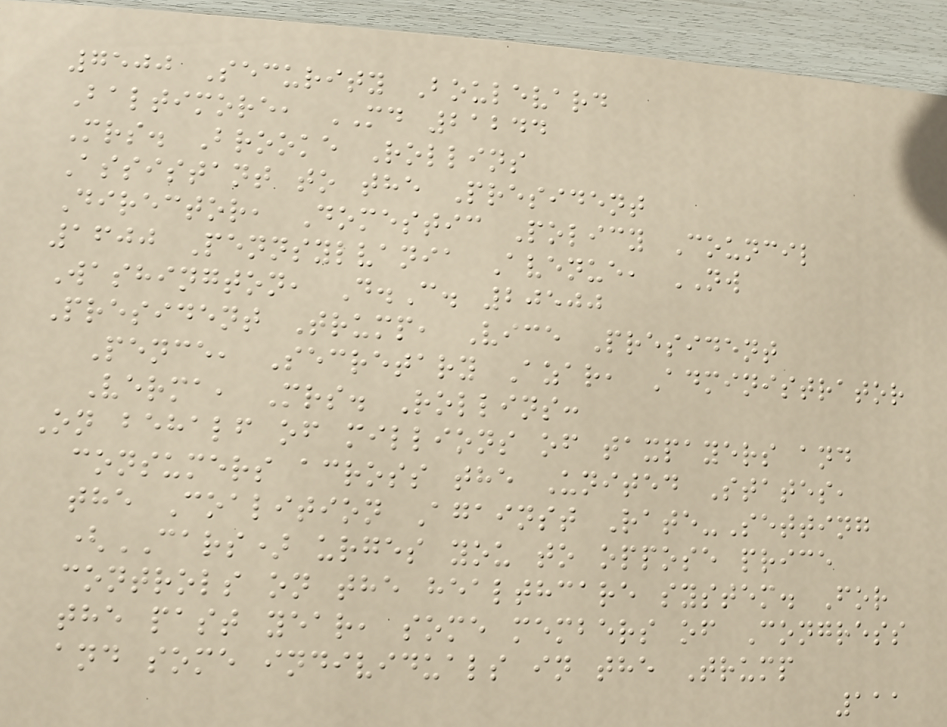7500 Security Boulevard
Baltimore, MD 21244
Mrs. Brooke Rollins
Assistant to the President
Director, Domestic Policy Council
1600 Pennsylvania Avenue, NW
Washington, D.C. 20500
President Trump, Vice President
Pence, Secretary Azar, Administrator
Verma, Mrs. Rollins:
On behalf of millions of taxpayers and
consumers across the United States,
the Coalition Against Rate-Setting
(CARS) urges you to oppose price
controls on the healthcare system. For
the past year, some members of Congress
and some individuals in the Trump
111
